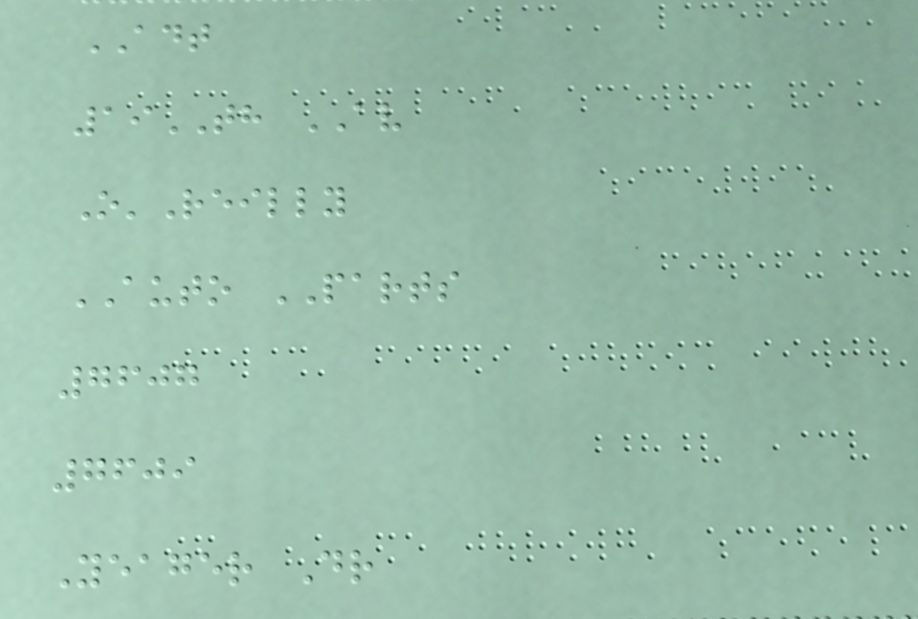ADT
19TH AV
O'Reilly
AUTO PARTS
7607
7609
Yeager Dr
